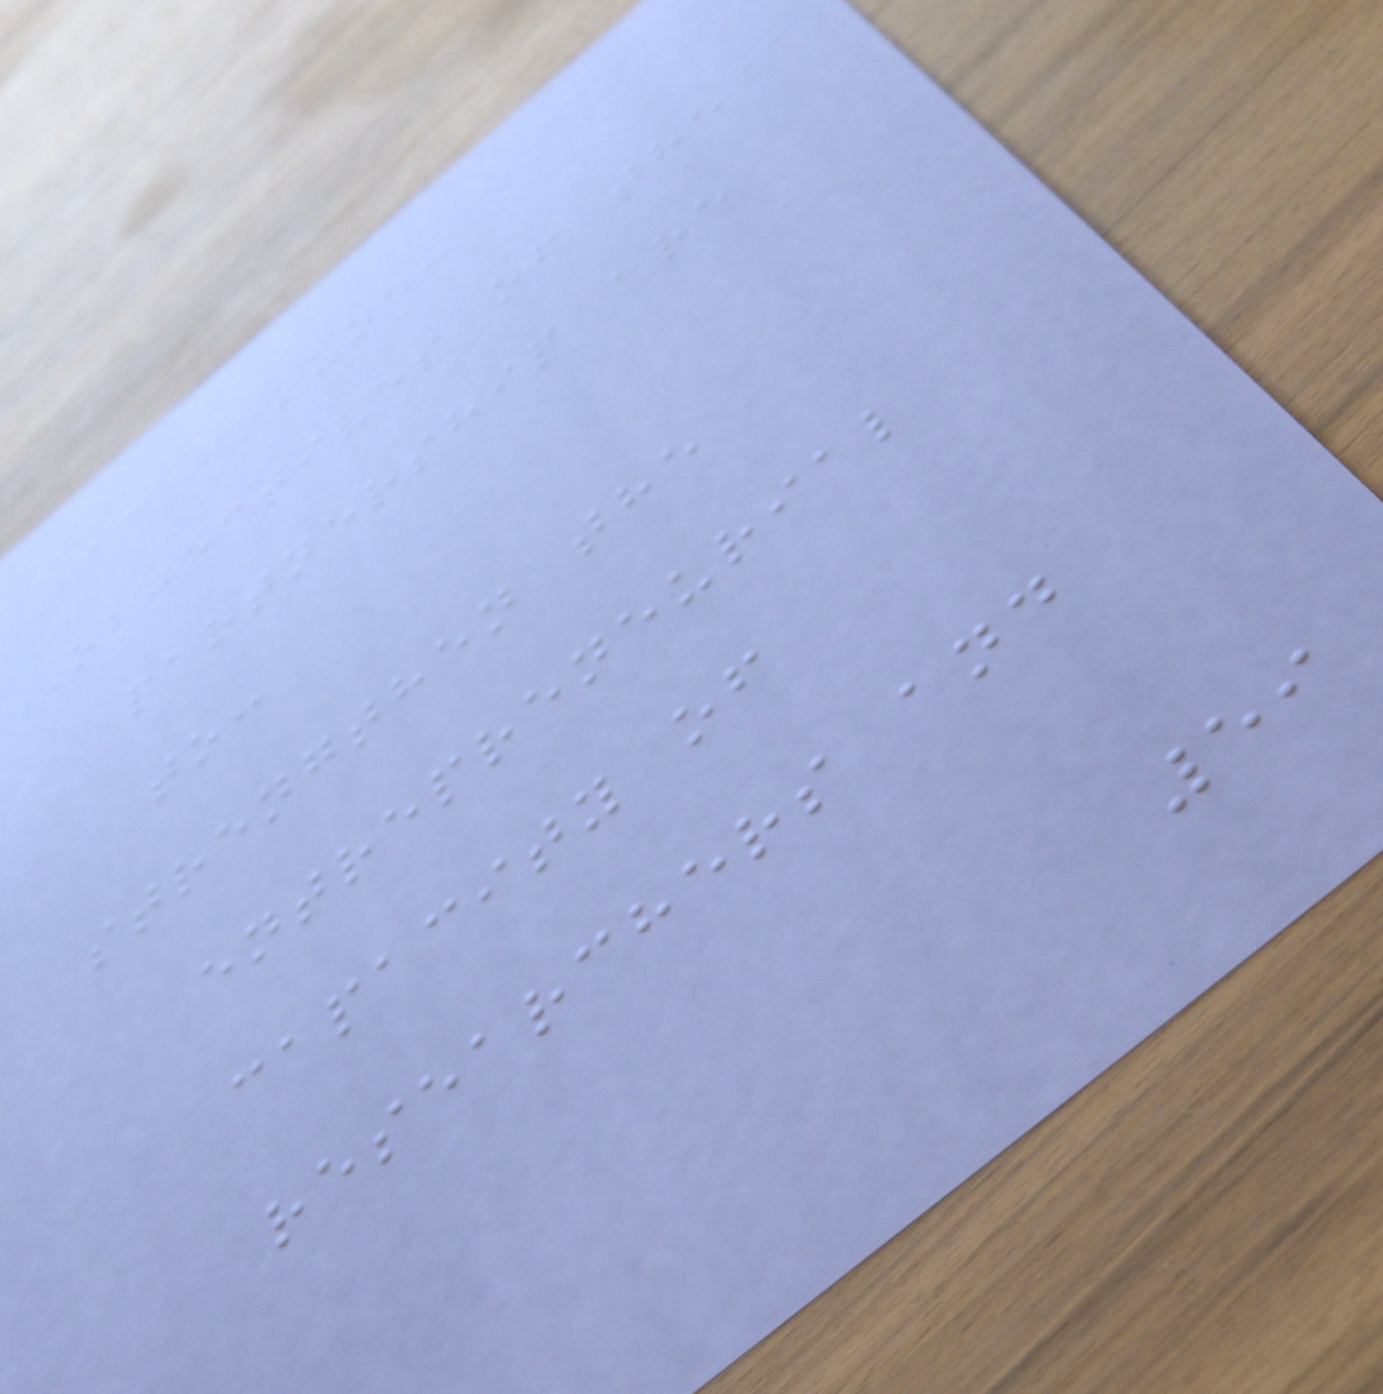Background:
Objectives of the
partnership are
to:
strengthen the
entrepreneurial
capacity of
researchers and
59
